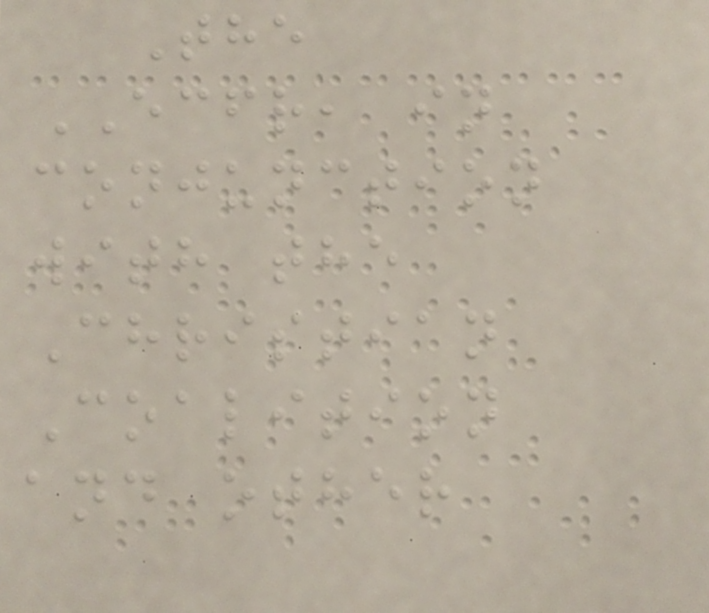The
ECFR, in
conjunction
with the
Christian
Coalition
and other
